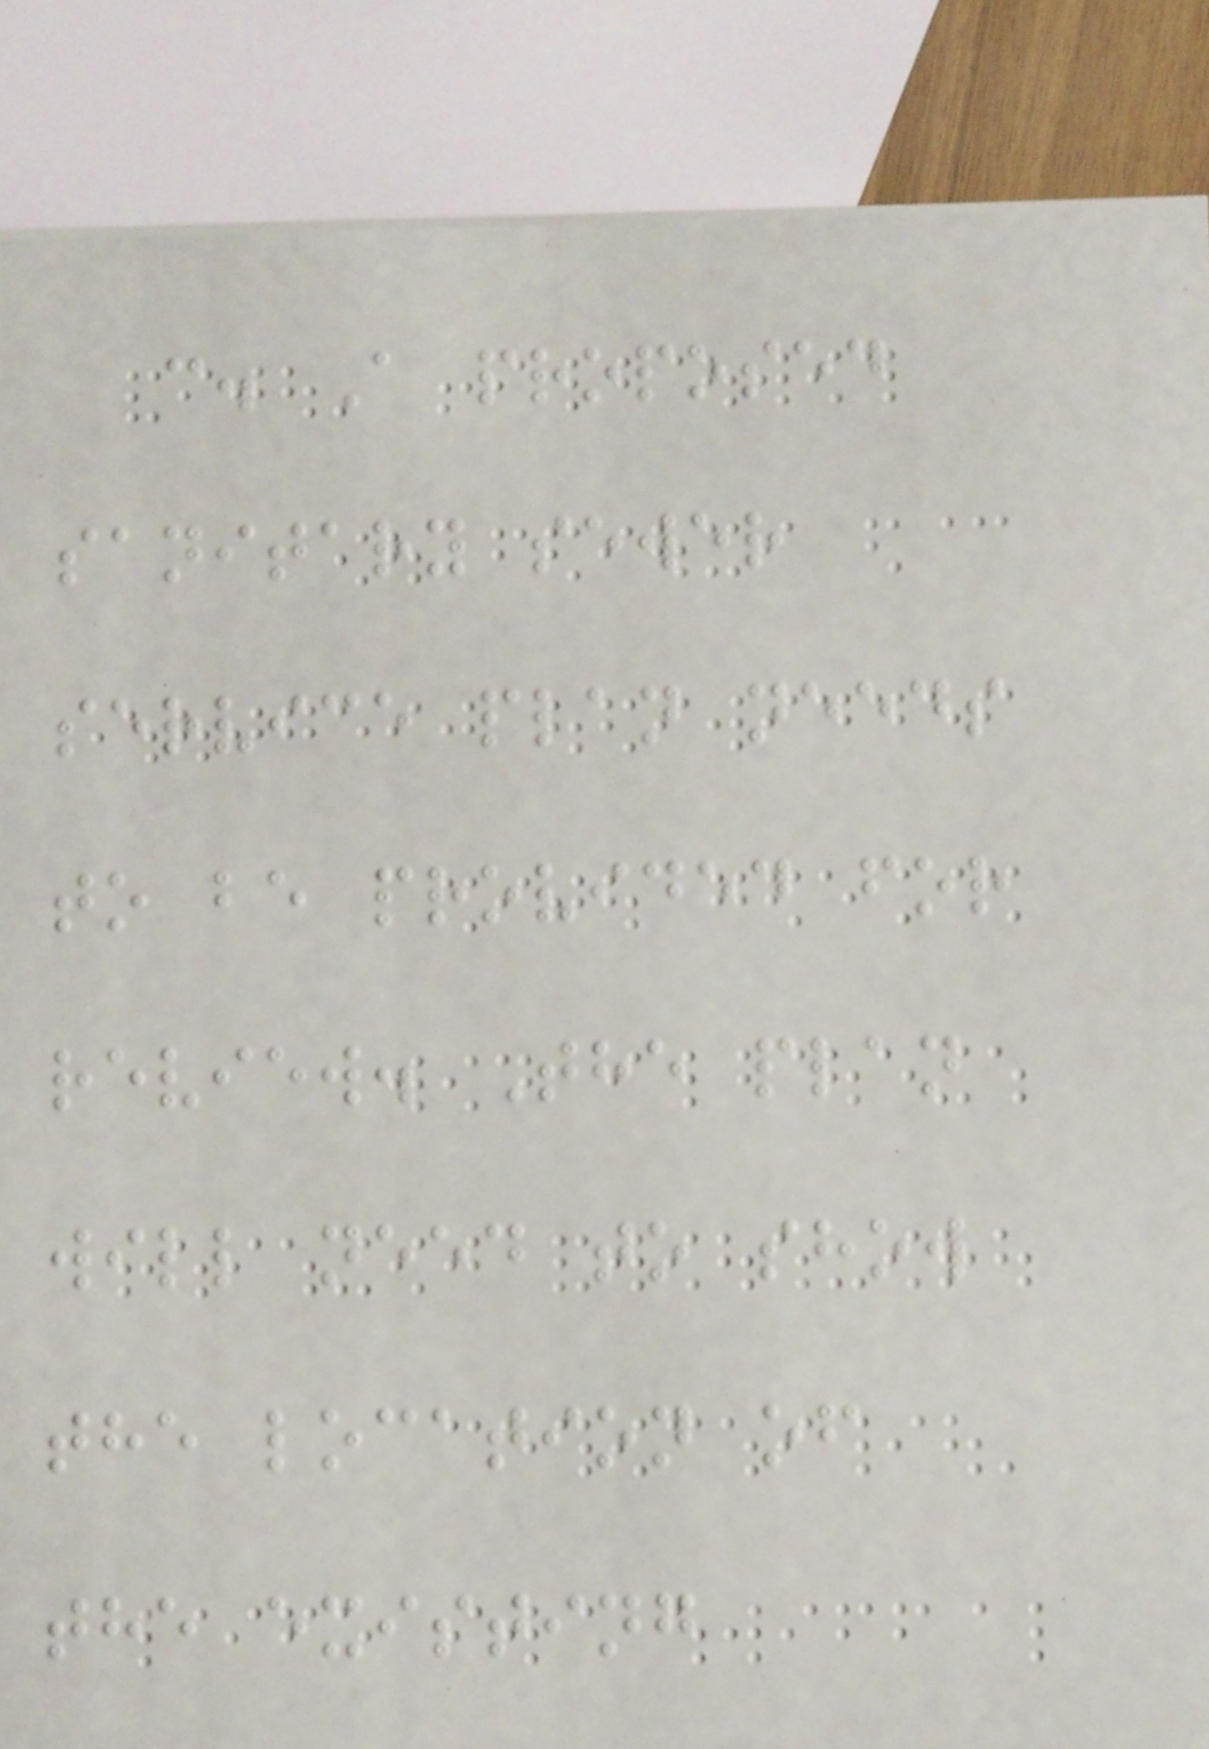c. A proposed
sanitary sewer
service plan needs
to be provided for
review. The plan
will need to show
the location of
the existing
